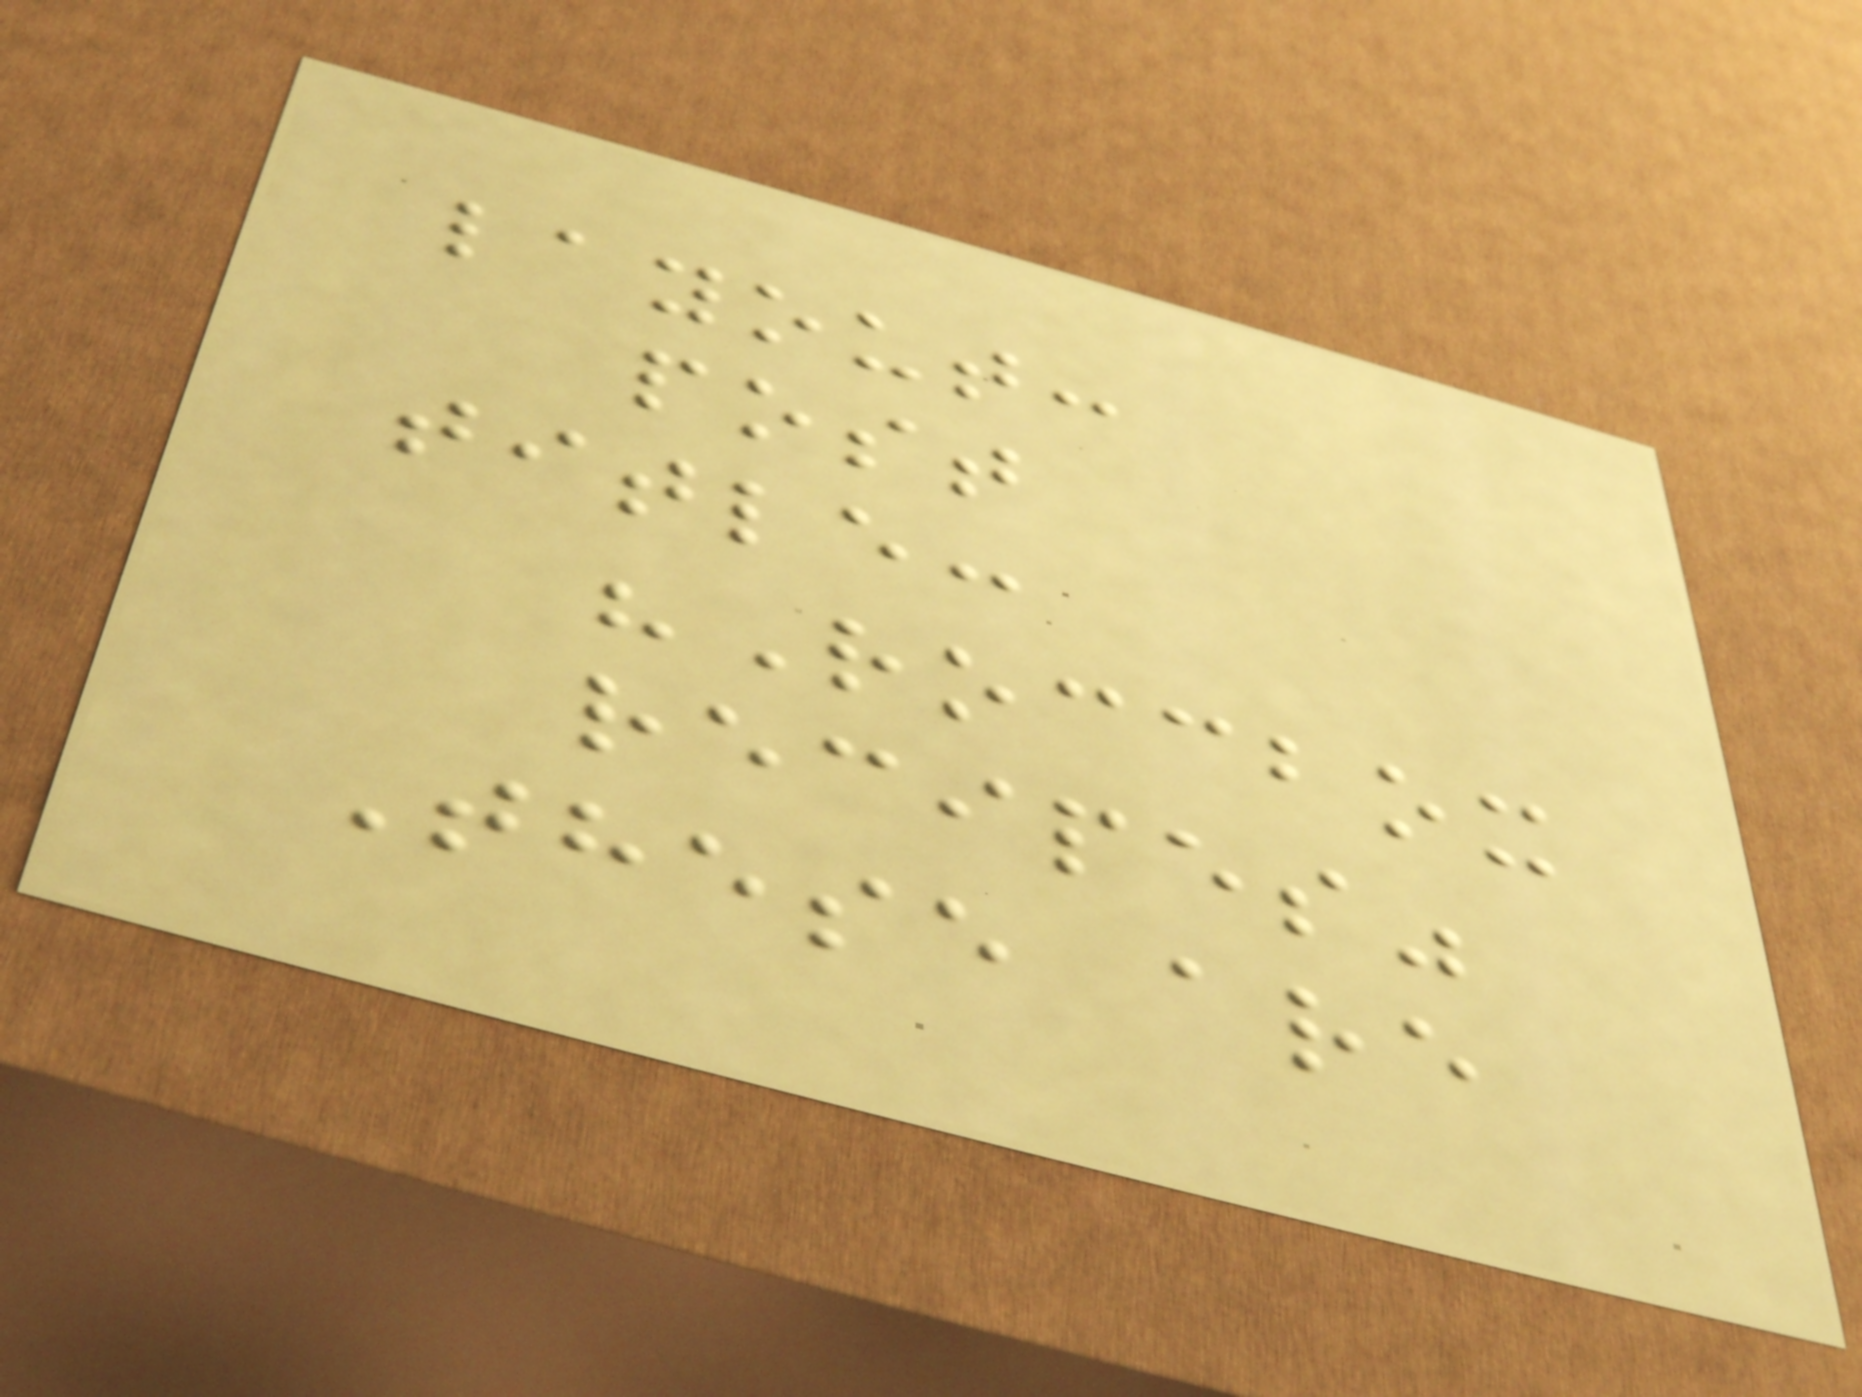layout:
post
title:
"Roccbox
recipes"
These are
